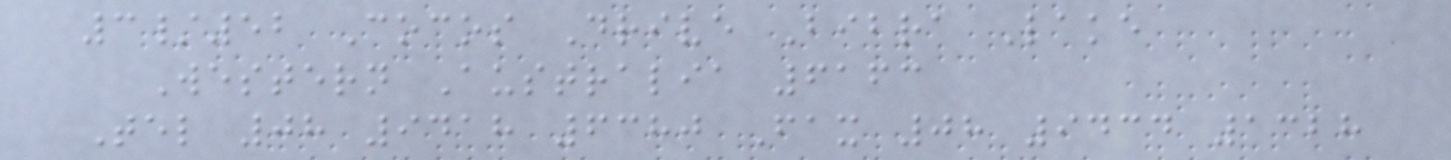3/52 Cocos Drive Bibra Lake
Western Australia 6163
Tel 08 9418 6380 Fax 08 9434 1328
